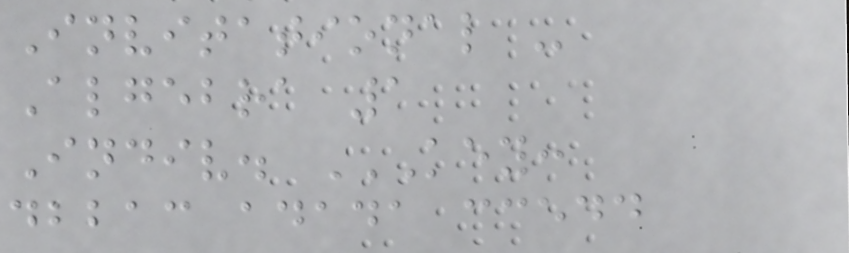Invitational -
Algebra 1
Indiv. KEY:
DBBAC ADADA CCEDD
